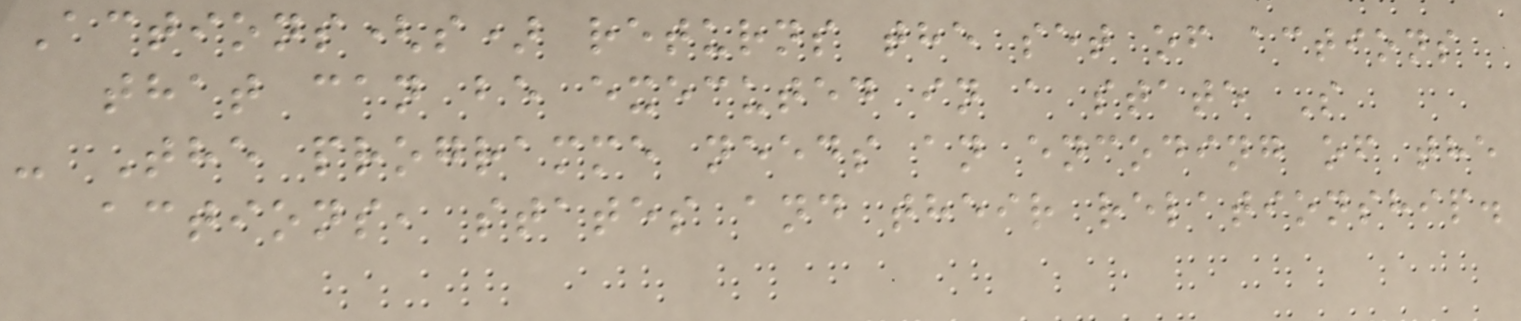Actions(s) returns the set of actions
that can be executed in a state S
- The programme needs an encoding of the
actions, states and their relationship.
